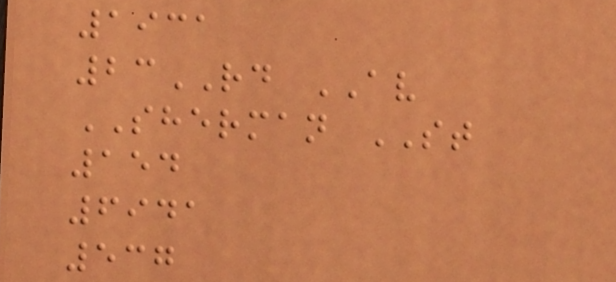1931
23RD AV
SHERMAN ST
154
6941
537
